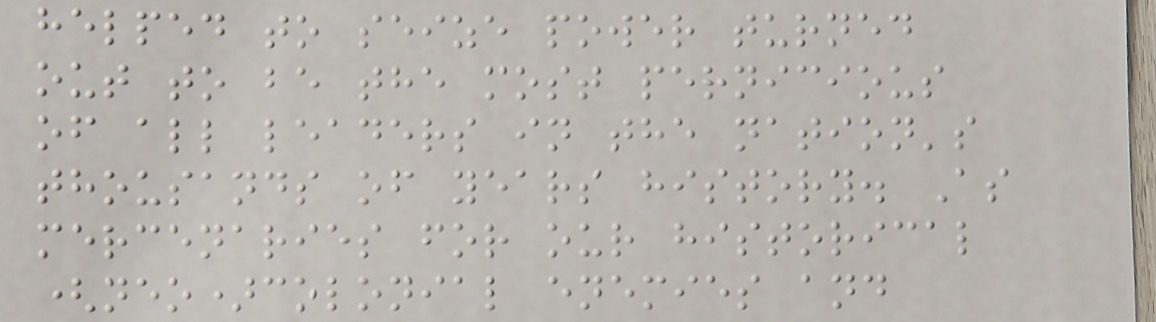helped to seize power turned
out to be the most pernicious
of all leaders in the nation's
thousands of years history. As
mercenaries for our historical
(neo)colonial enemies and
